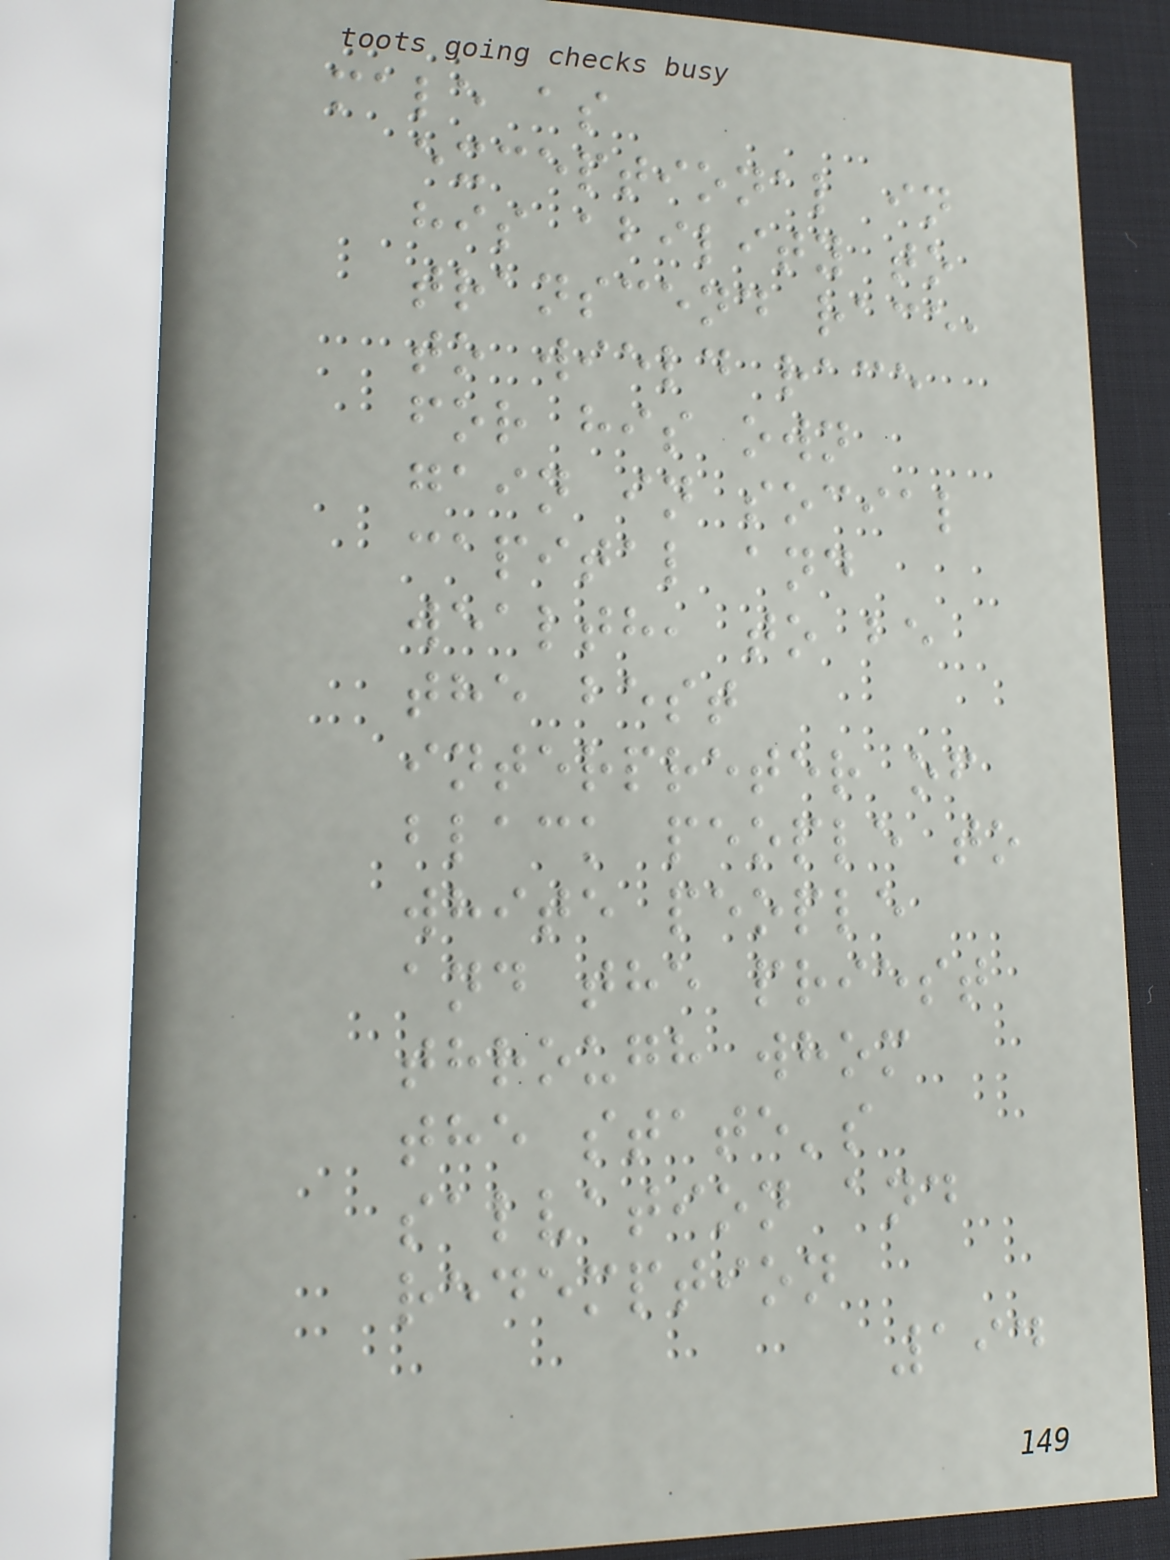male as
exceptional in
his ability to
transcend race,
to wield race
for his own
gain in social
capital and
wealth, to be
the best
interpreter of
black people to
white people
and the priest
through whom
the state's
salvation and
redemption
194
